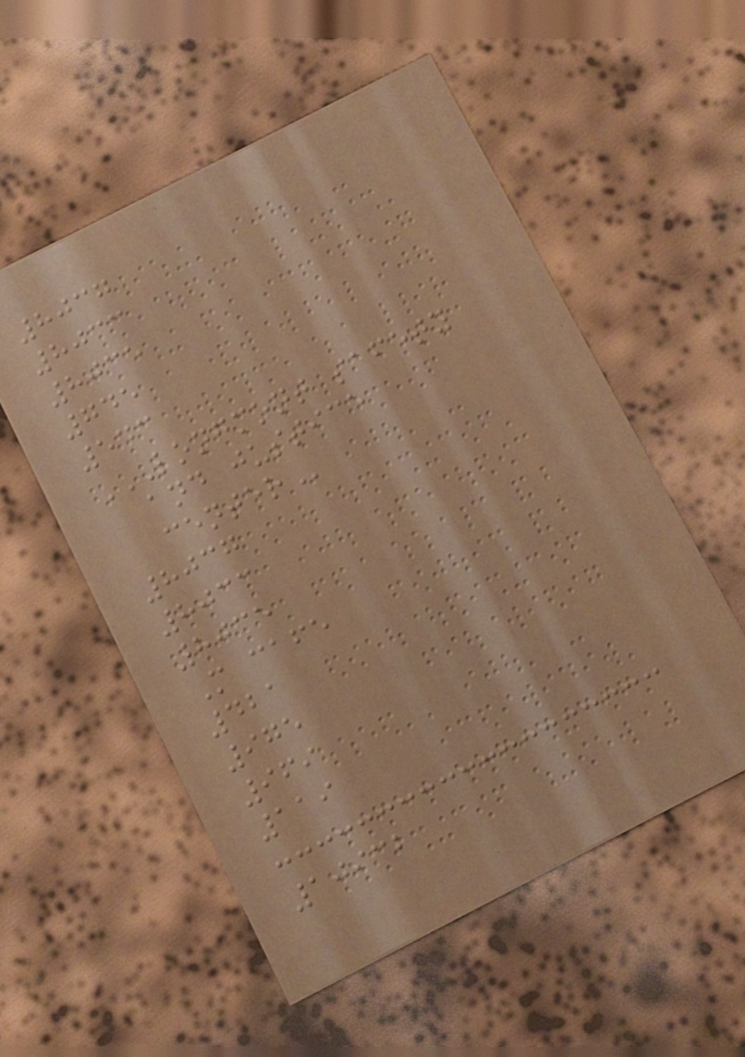8037
8033
8035
745
543
LONGMONT SAFETY
AND JUSTICE
CENTER
8037
8033
8035
M cafe
421
975
969
119
10932
